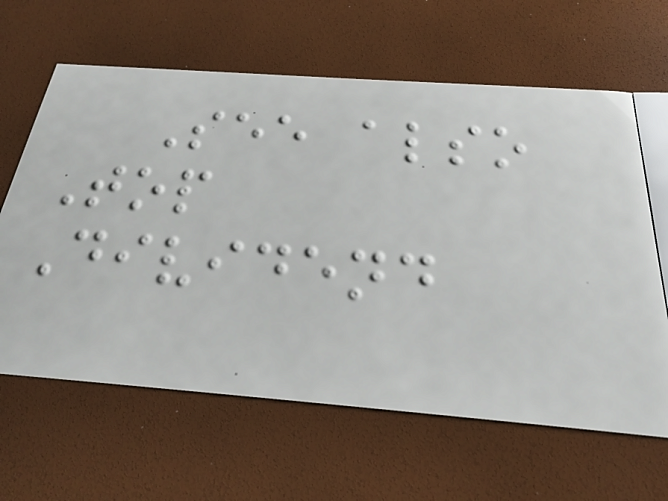See also
Top
Dividend
